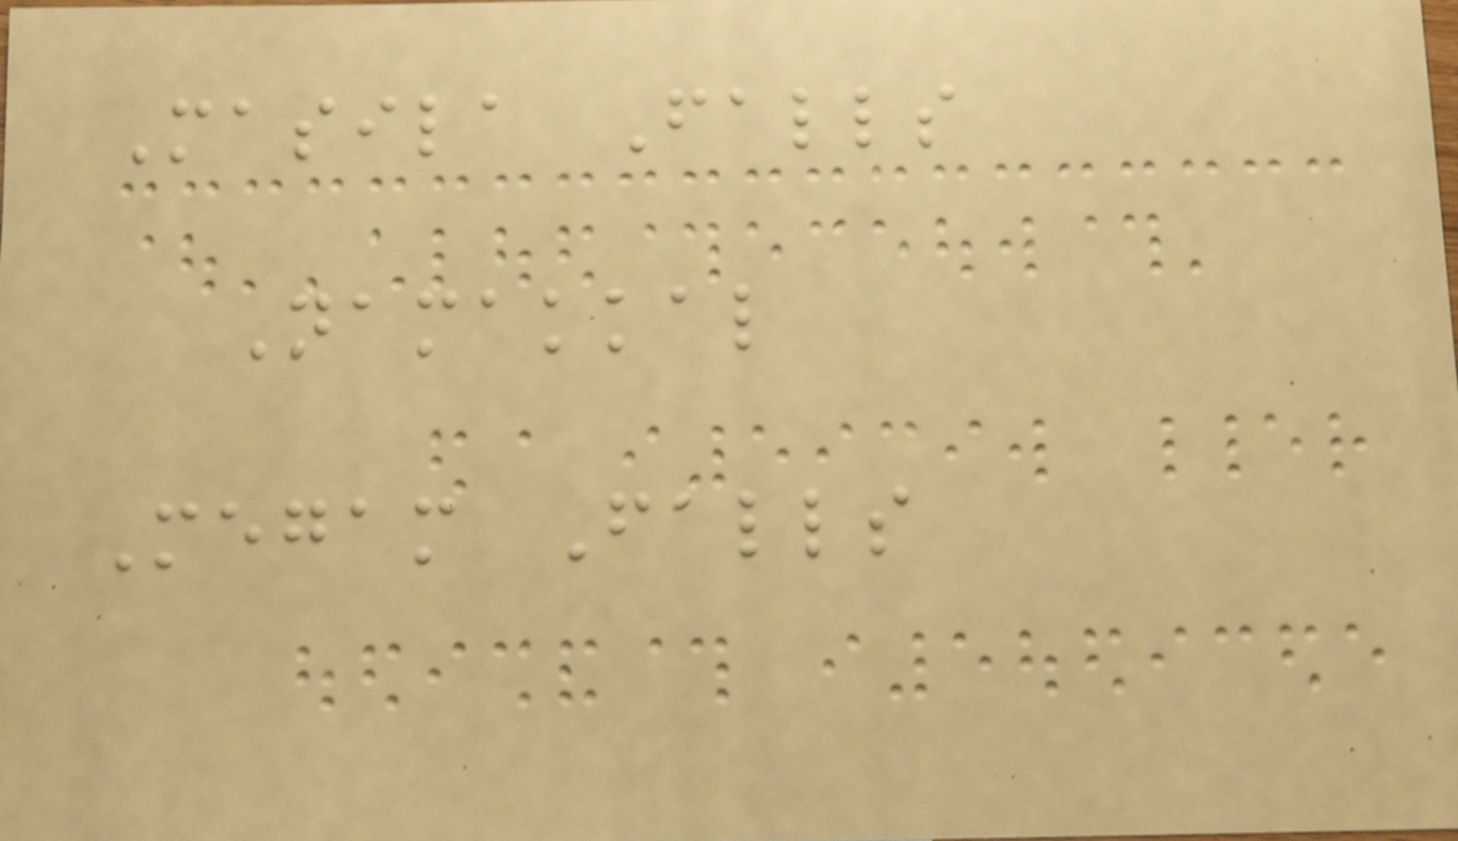Masila Falls
Namakkal
Megam Falls
